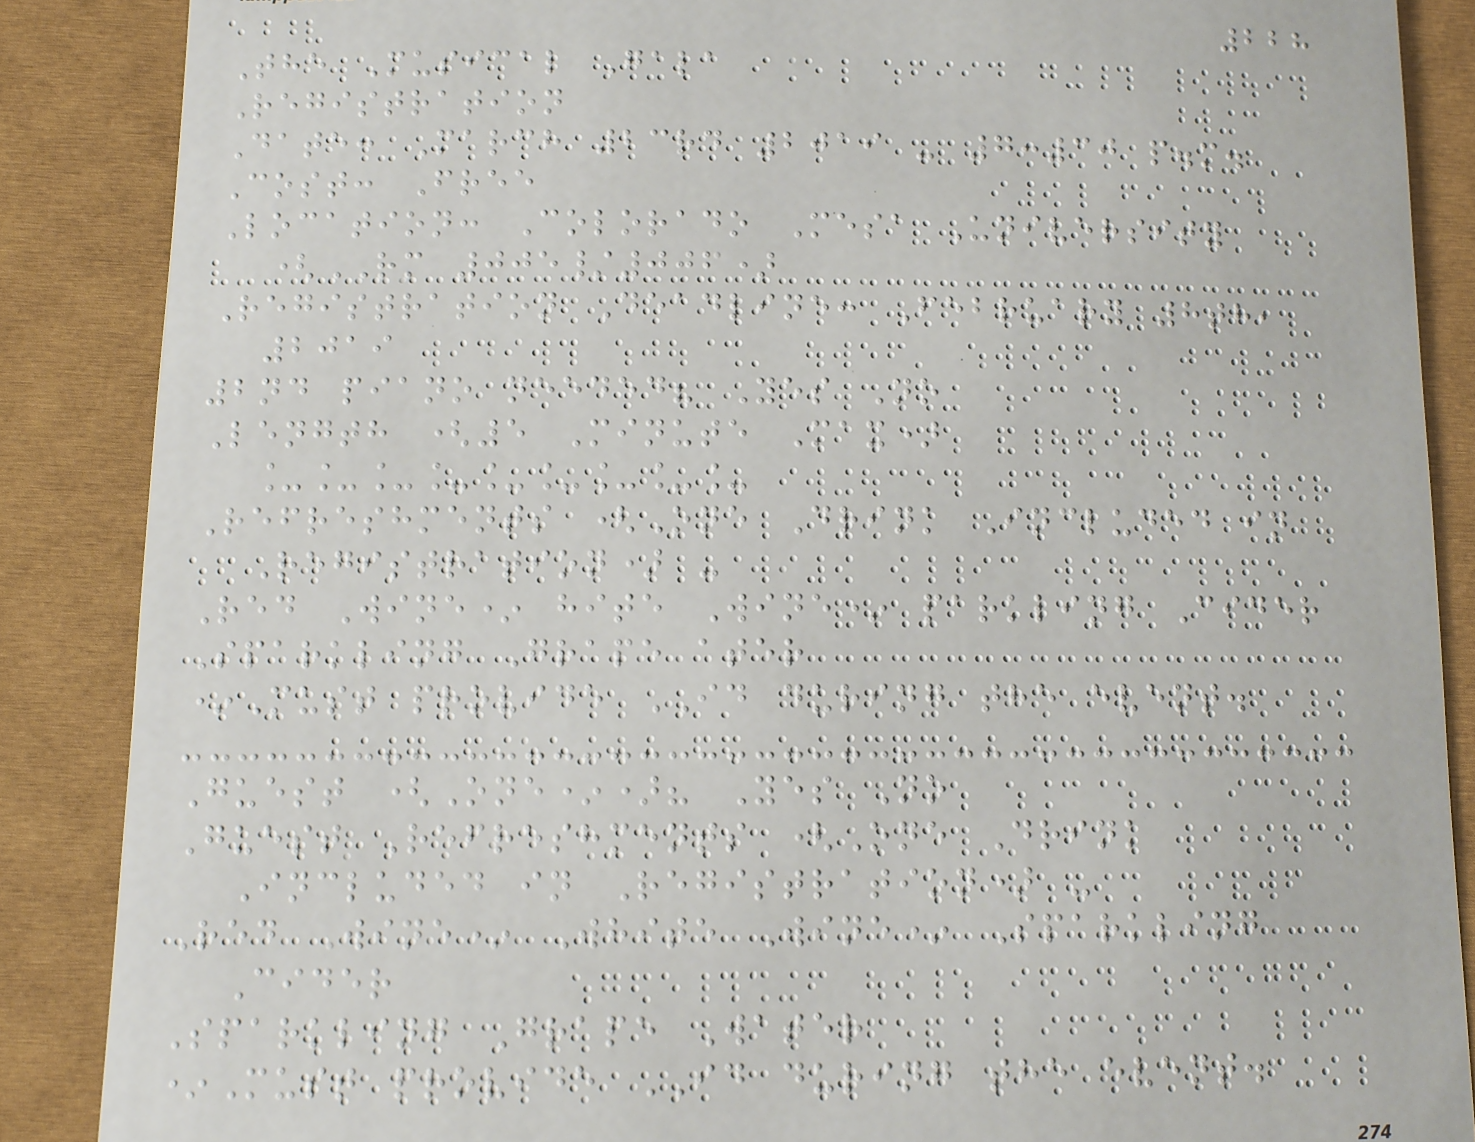228
The Musical Gala
Registration
Date: March 23rd 2019 - 7:30 p.m.
Cost: Free
Location: Colorado Mesa University
(RM 005/006)
Registration Deadline: February 8th,
2019
2nd piano needed? Yes No
Length (5 Minute Max)
_________
Refreshments (One Drink Included in
Registration) -
Red Wine* hite Wine* parkling Cider
Sparkling Grape ater
*Must provide ID during the event.
Guest (One*)? Yes No
Guest Refreshments (One Drink
Included in Registration) -
Red Wine* White Wine* Sparkling
Cider
Sparkling Grape Water
*Must provide ID during the event.
